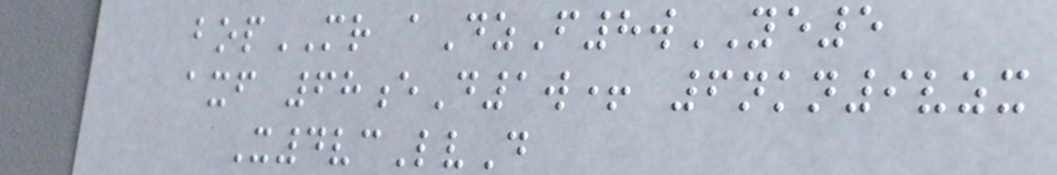bopMR aDzF8wYE5
axf 68eD1w+ 6nkn9vzx
X4vcLvD
